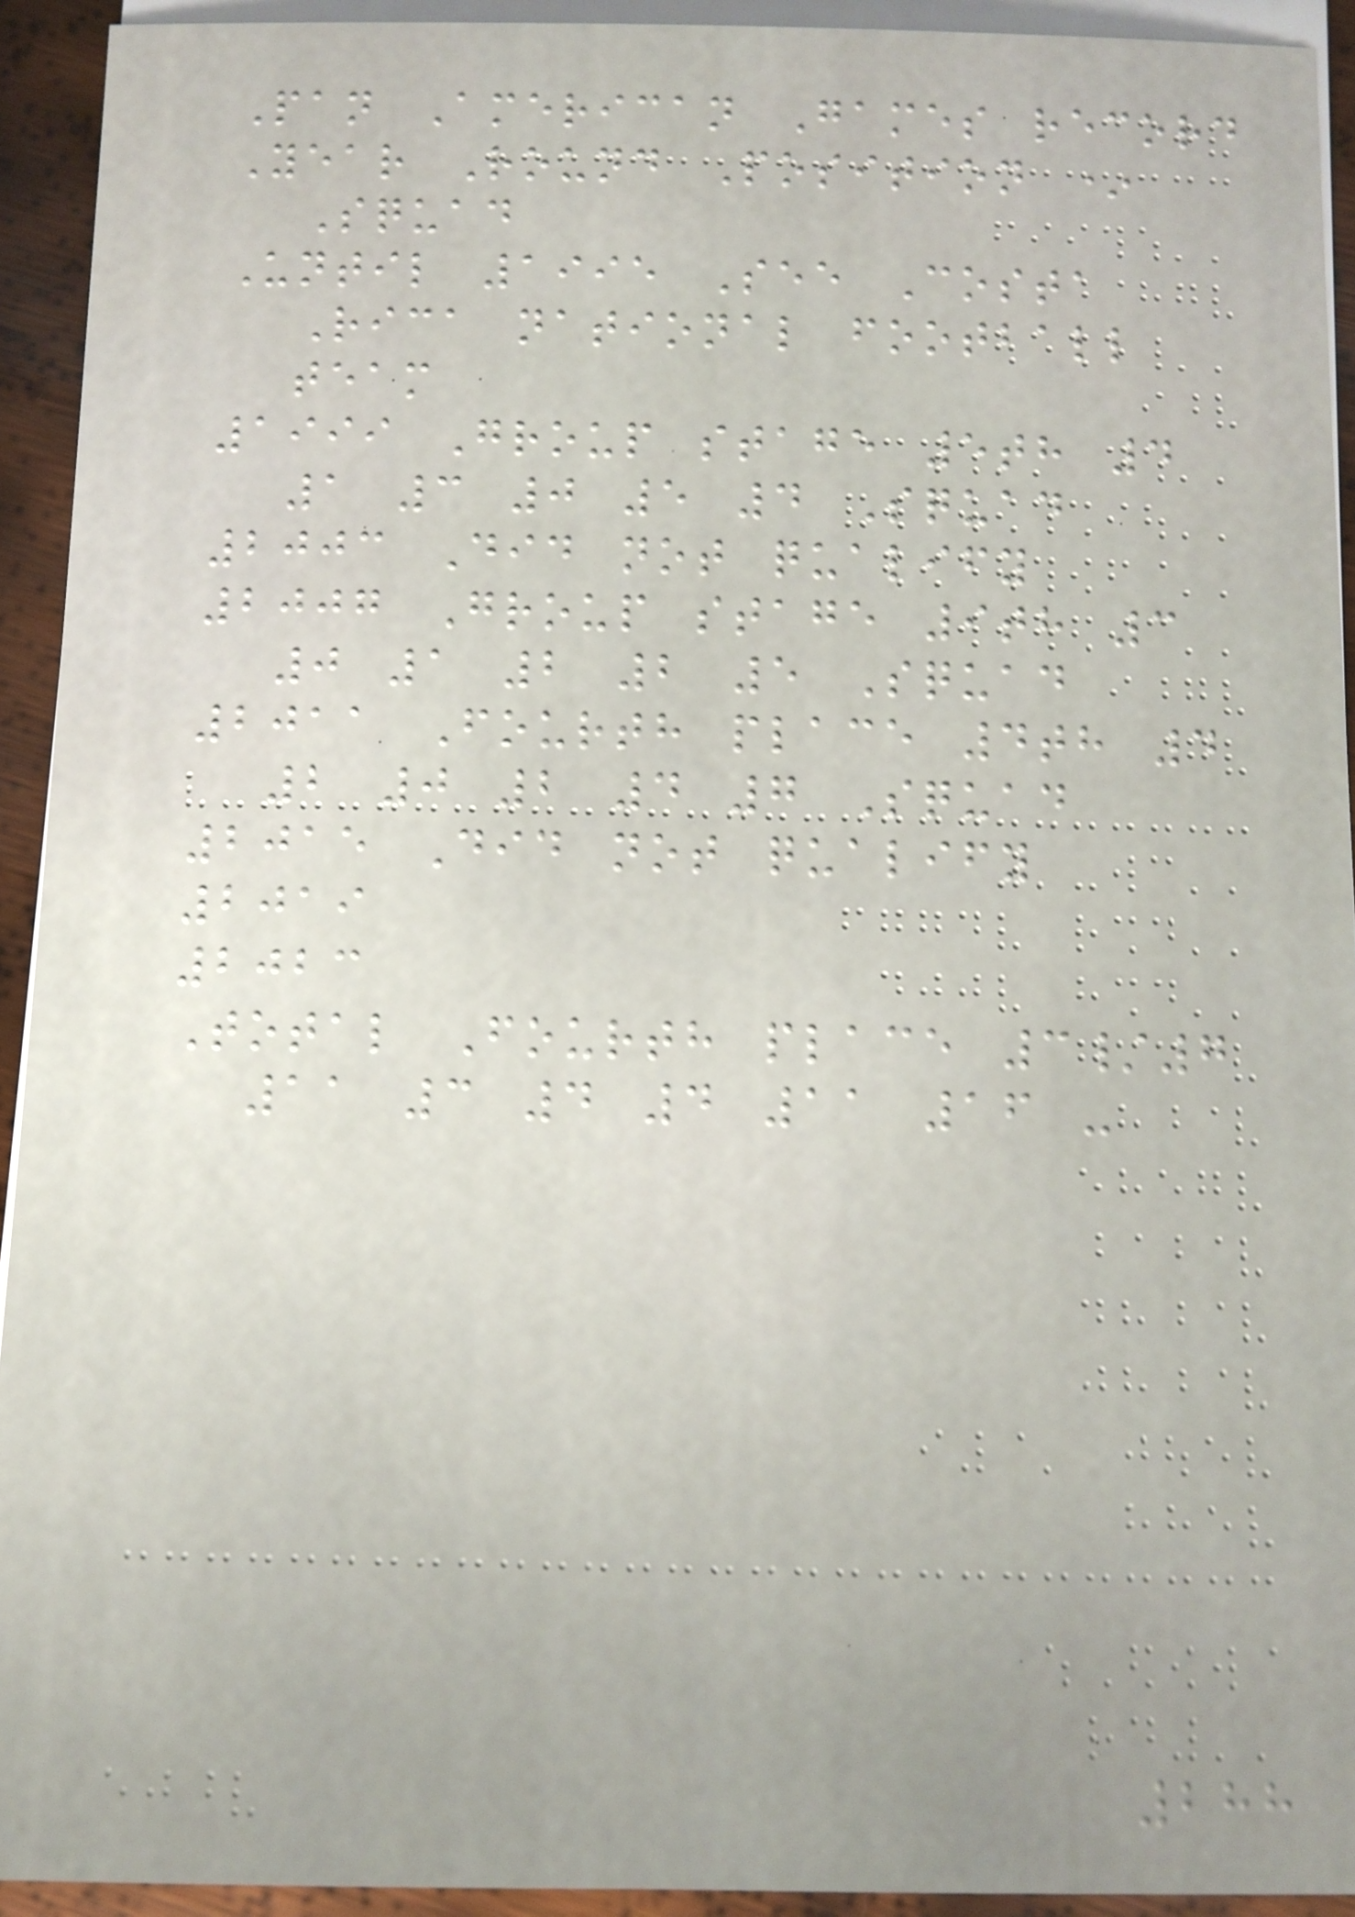Pan American Games record
Year Round Position *
Squad
Until 1995 See Costa
Rica national football
team
1999 Group stage 5th 4
1 3 0 5 4 Squad
2003 Did not qualify
2007 Group stage 9th 3
0 1 2 2 5 Squad
2011 Fourth place 4th 4
2 0 2 4 7 Squad
2015 Did not qualify
2019
2023
Total Fourth place 3/7
11 3 4 4 11 16 -
288
